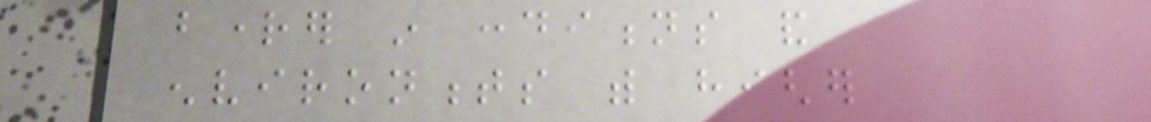brighter in conditions and
environments with higher
